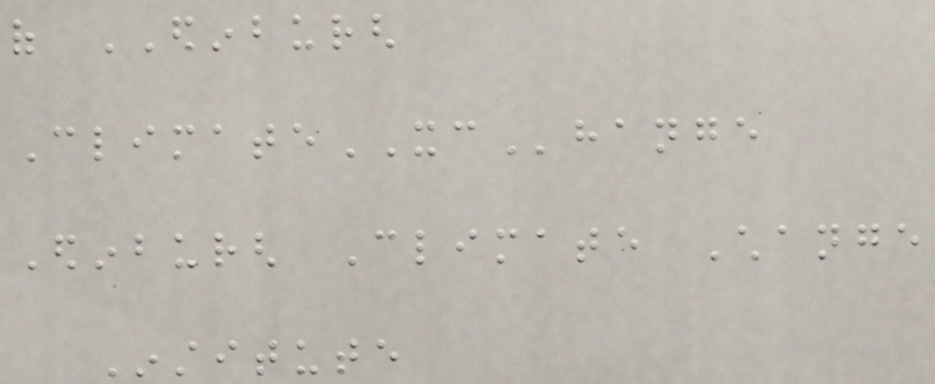of EDINBURGH
ClimateXChange
Edinburgh Climate Change
Institute
